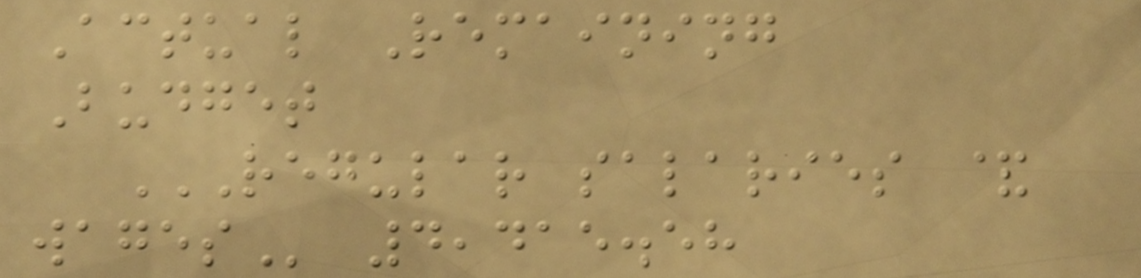Actual Remaining
Budget
REGULAR SALARIES &
WAGES 4,415.58
